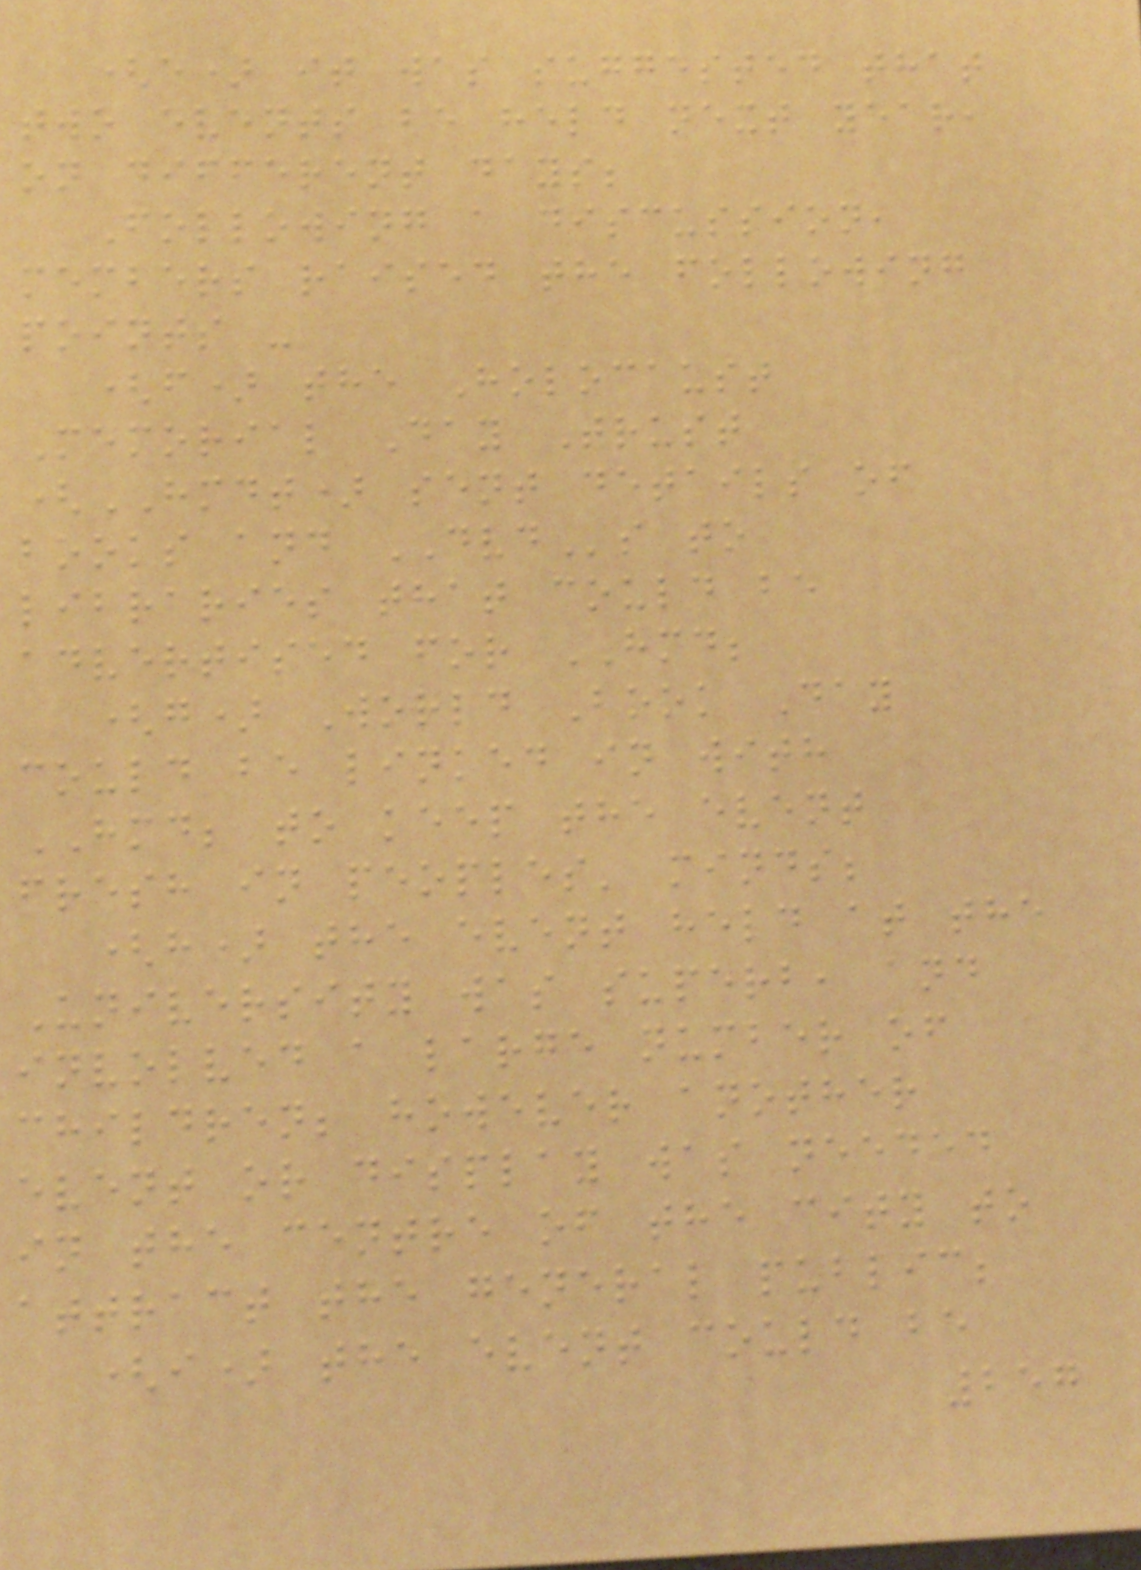(e) it was suggested that
two events be held next year,
on different days;
Following a discussion,
members raised the following
points -
(f) the Holocaust
Memorial Day Trust
(HMDT) sent details of
books and DVDs to
libraries that could be
advertised for HMD;
(g) World Book Day
could be linked in with
HMD; to keep the event
fresh in peoples' minds;
(h) the event held at the
University was superb, and
involved a large number of
children; however another
event or display was needed
in the centre of the city to
attract the general public;
(i) the event could be
257
